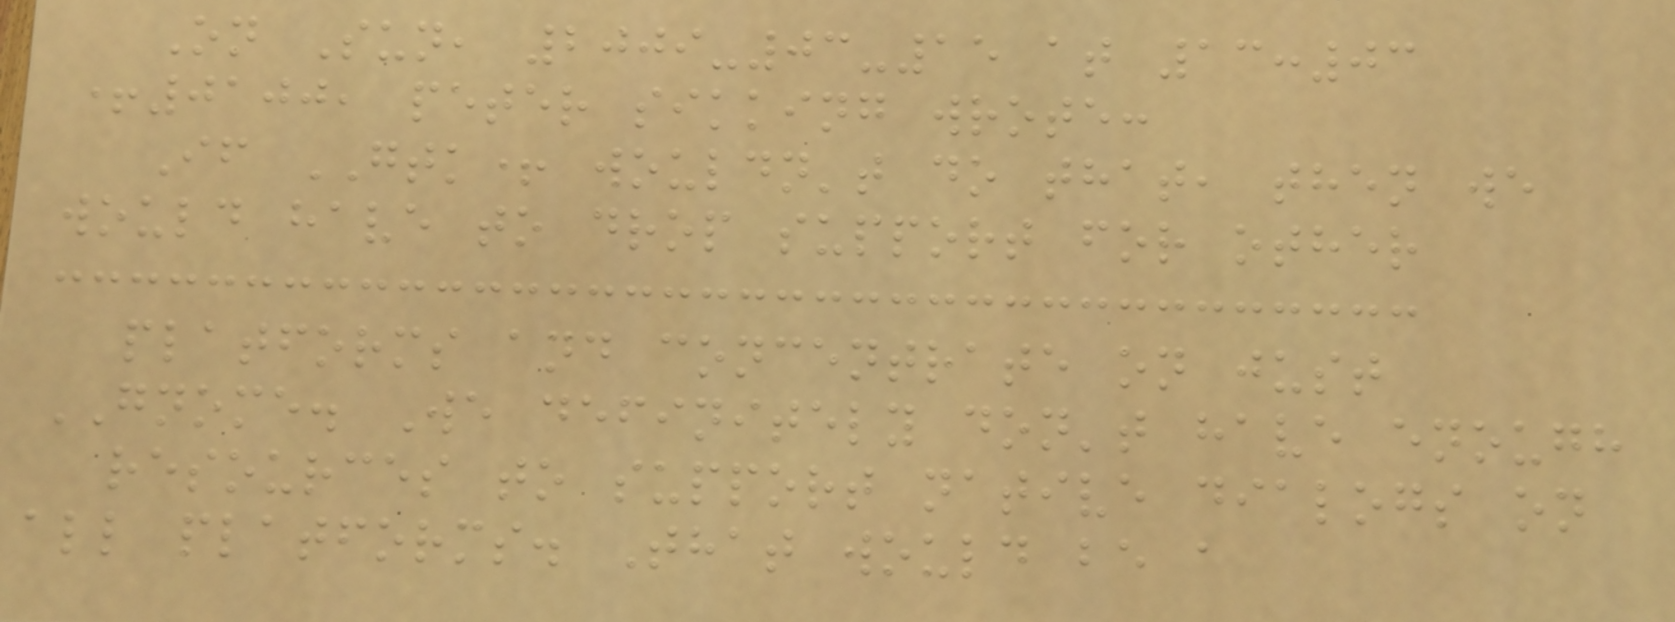On Sun, 2009-03-15 at 13:03
+0100, peter sikking wrote:
If GTK+ wouldn't do that, then we
would have to drop support for other
platforms and concentrate on just
GNOME. We definitely don't have enough
resources to support native dialogs on
all platforms. That would be a
